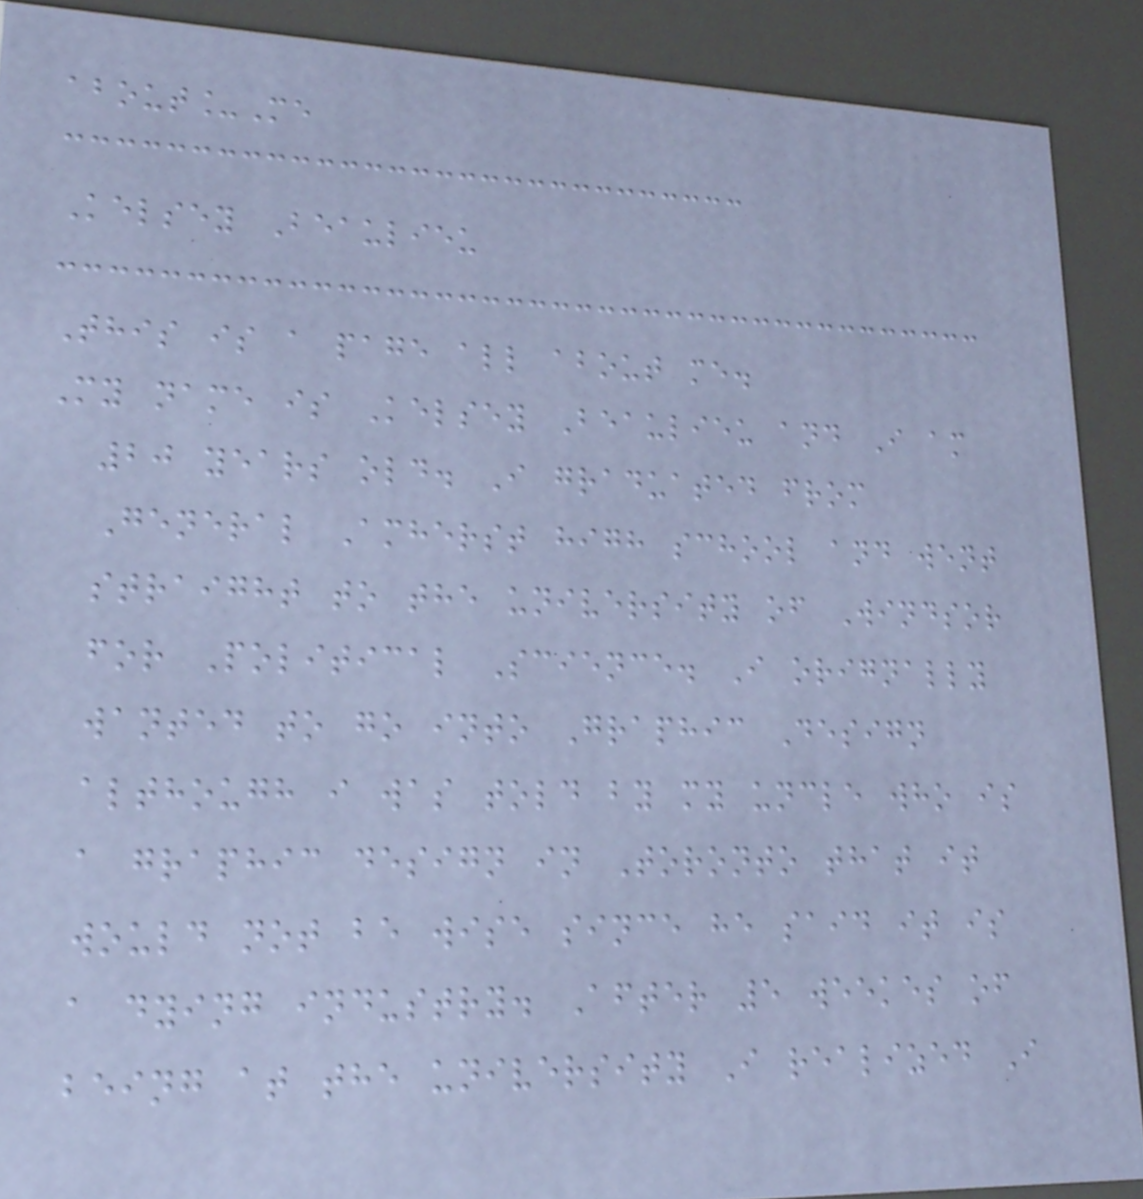about_Me
Kelsey Beaulieu
This is a page all about me.
My name is Kelsey Beaulieu and I am
20 years old. I graduated from
General Amherst high school and went
straight to the university of Windsor
for Political Science. I orignally
wanted to go into Graphic Design
although i was told by my uncle who is
a graphic design in Toronto that it
would not be wise since he said it is
a dying industry. After 5 weekes of
being at the university I realized I
